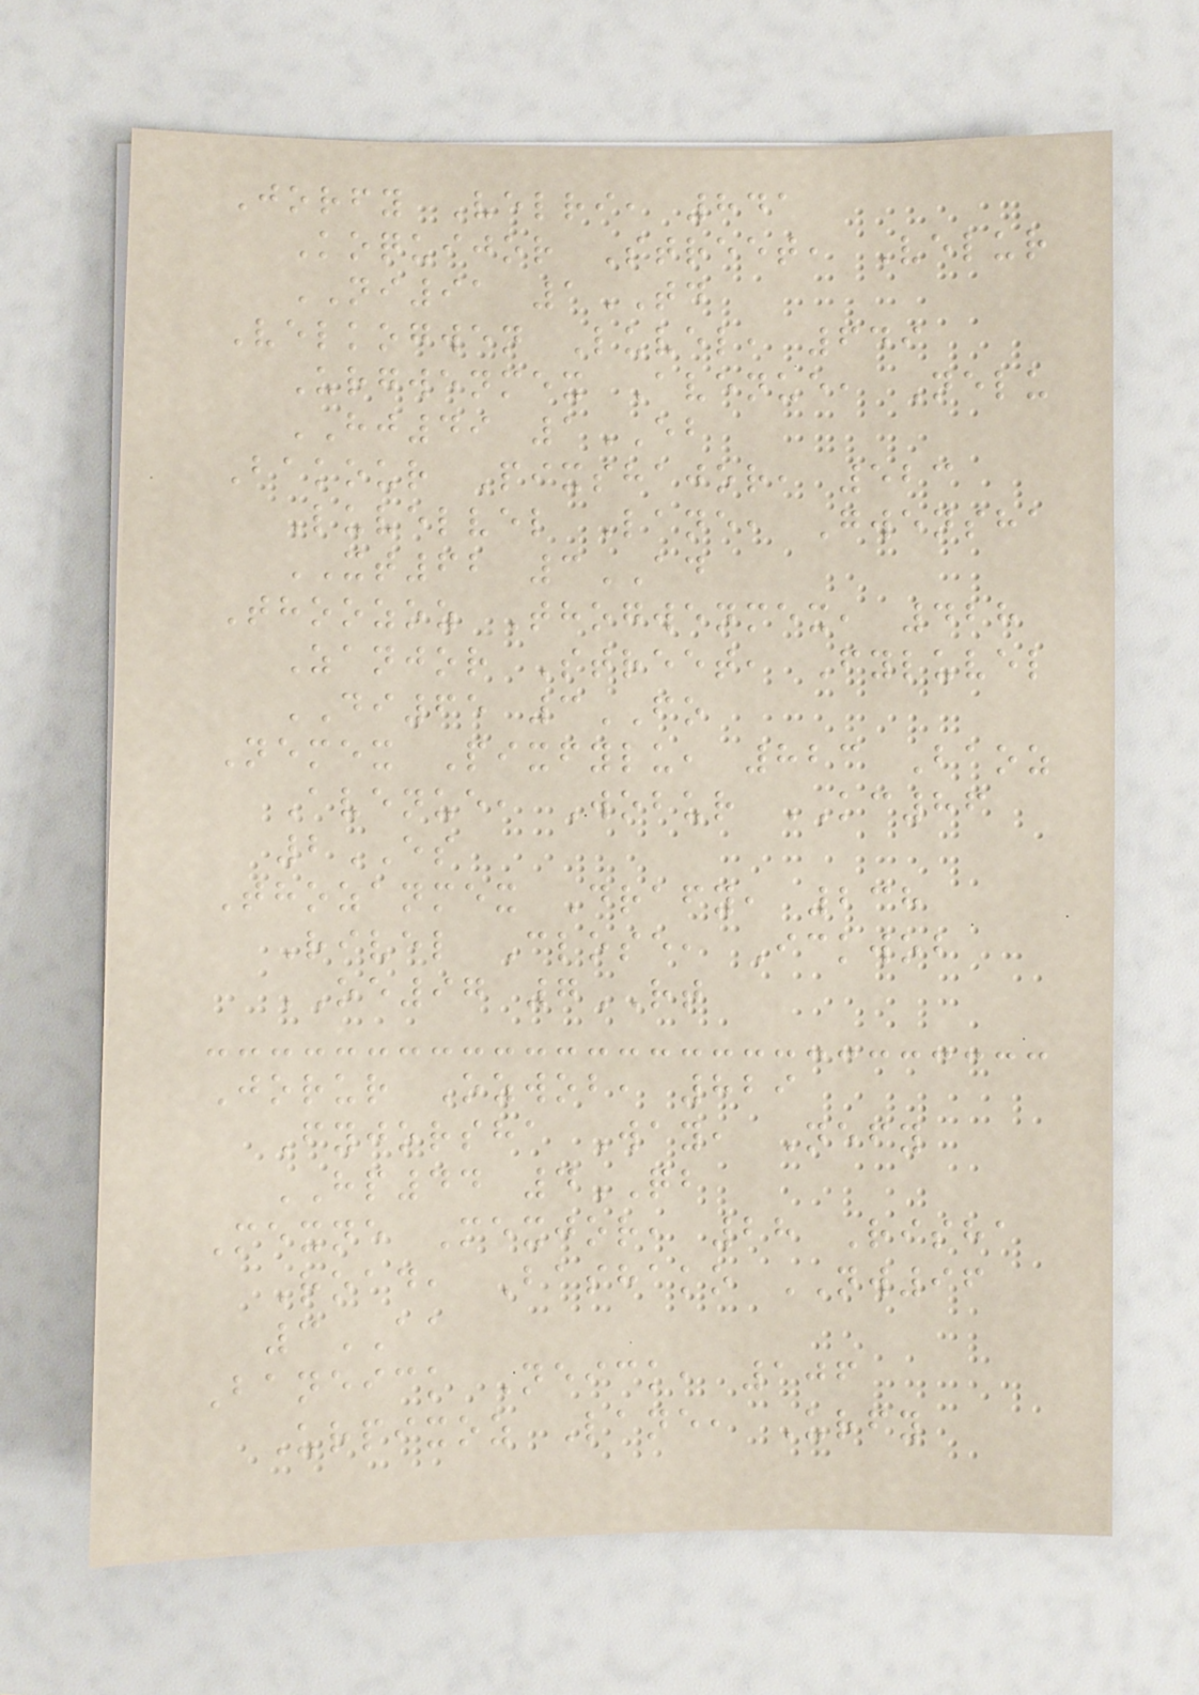Jorfy Velri, 841
Koquijor Street, Velur
NI91 1TD
Velkogwen Luvel, 649
Urgwenmex Avenue, Nelu
HJ49 1EB
Bakour Pixshajor, 523
Luvelvel Lane, Gwensha
XT62 3AD
Thoozoz Thogwenmex, 428
Zanjor Street, Fyluvel
DI65 3FO
Nemex Pixfylu, 823 Baoz
Avenue, Wobur KC86
2ES
Thozanmex Drafy, 238
Rivel Close, Ickwob
OE97 7RT
Jorur Ozwob, 829
Fyjorsha Way, Nefy
HP44 4QB
Mexne Mexjor, 28 Risha
Road, Bashako NW96
3AA
Baneick Neick, 106
Urpixoz Lane, Urfy
